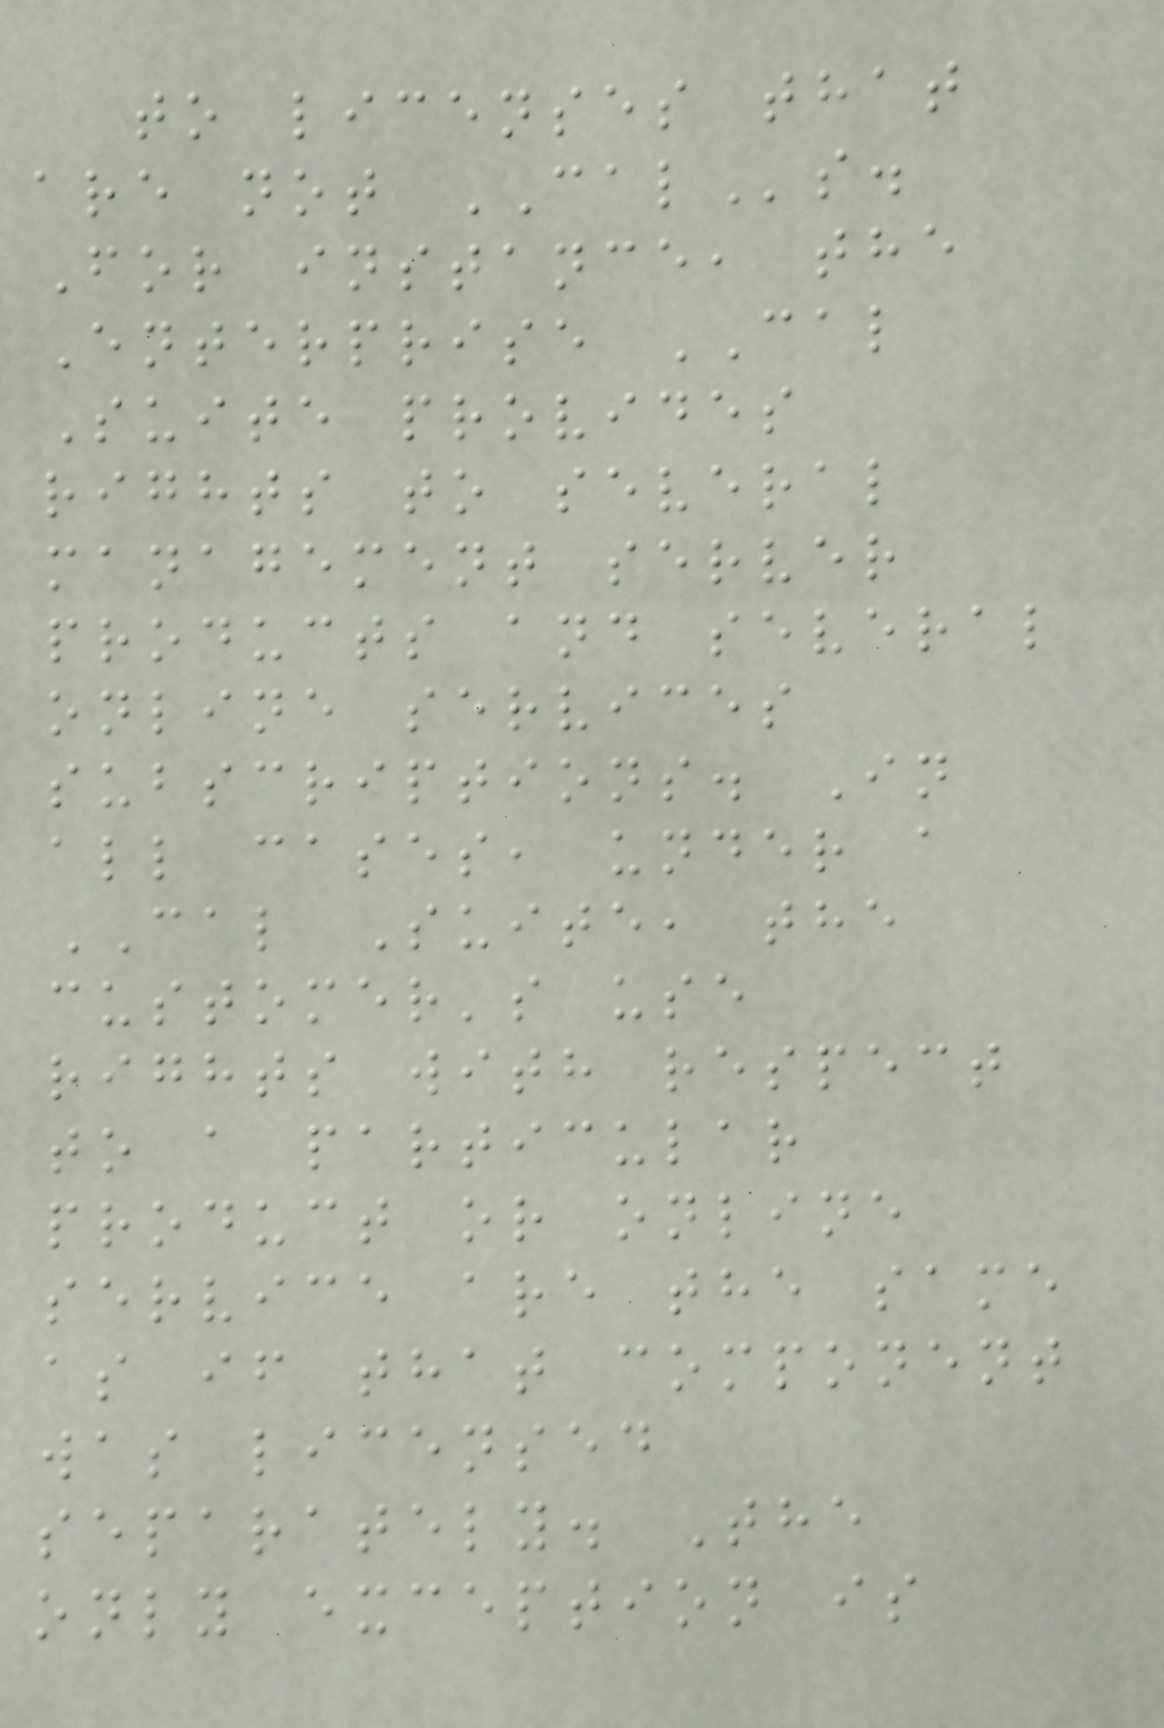to licenses that
are not CALs.
For instance, the
Enterprise CAL
Suite provides
rights to several
management server
products and several
online services
subscriptions. In
all cases, under a
CAL Suite, the
customer's use
rights with respect
to a particular
product or online
service are the same
as if that component
was licensed
separately. The
only exception is
